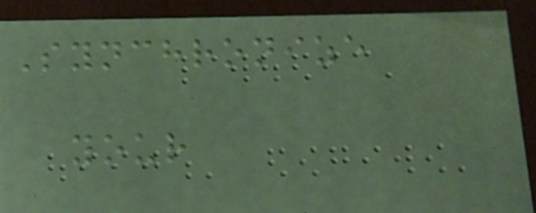Synchronize
your
